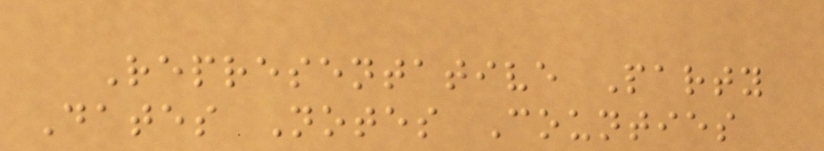Representative Party
Dates Notes Counties
